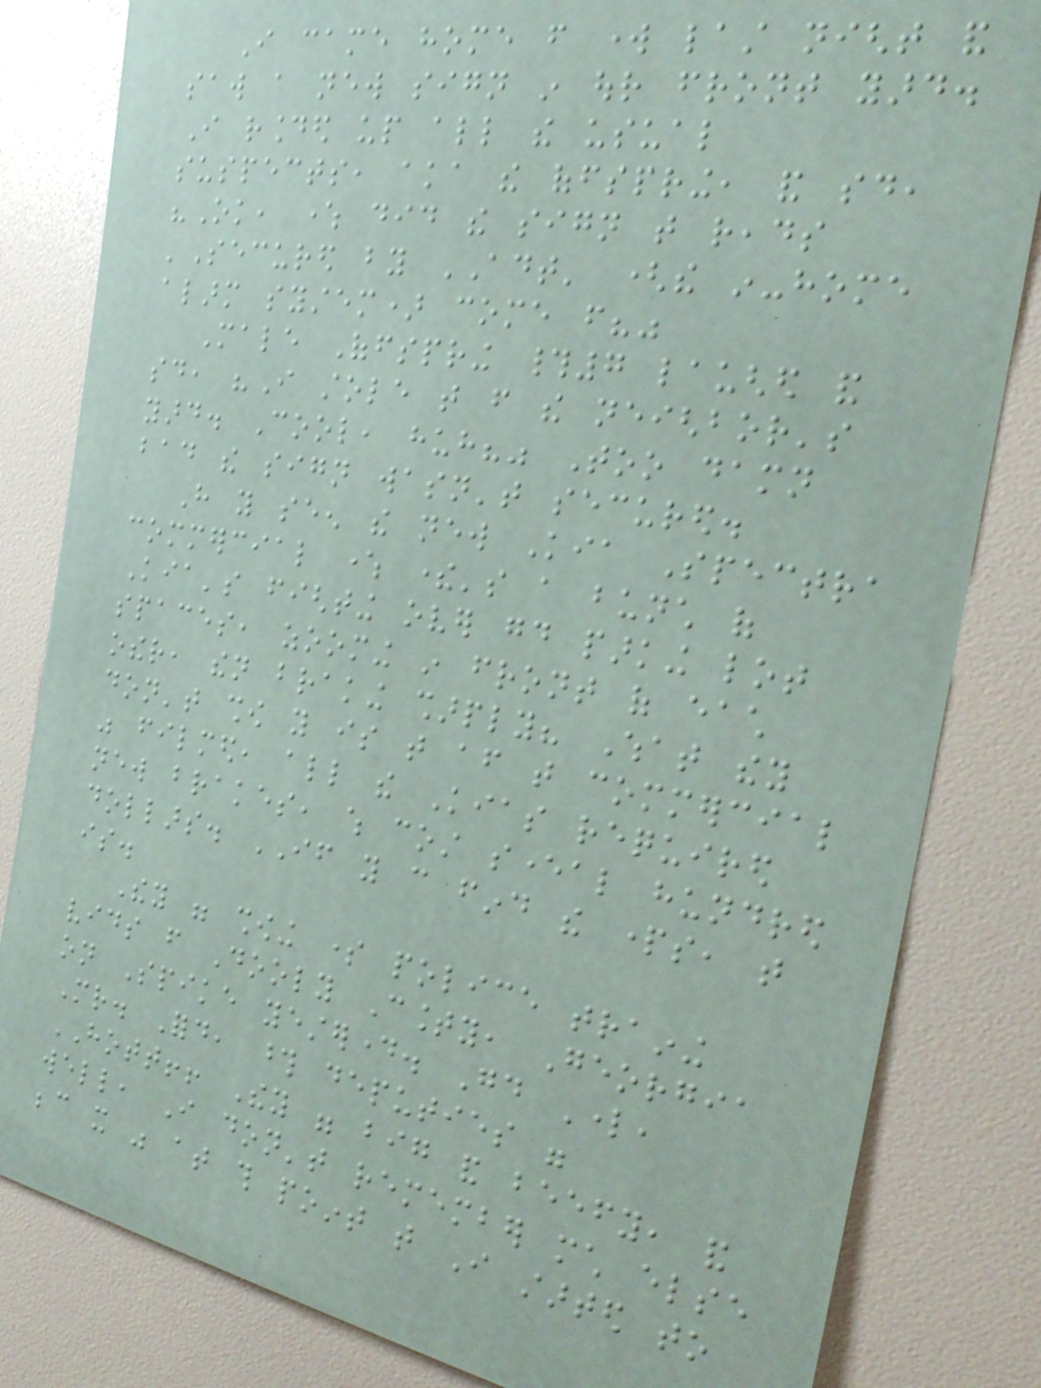I came home from work last night and
saw a new sign in our front yard.
I rounded up all the usual
suspects, aka the offspring, and said,
"Ok, where did the sign that reads
'Secured by ADT' (the in-home
alarm system) come from?"
Male Offspring #7 laughed and
said, "I stole that from the neighbor's
yard. Cool, huh?" Too damn
bad the sign wasn't secured.
Have you seen the new Kia Spectra
commercial where there's a bunch of
Kia's fighting over good parking lot
spaces, zooming in front of each
other, then braking sharply? What they
don't show you is that after that commercial
was filmed, all the Kias required
new brakes, which cost several hundred
dollars. IF you can find the parts, that
is.
They were showing some police training
vids from Dooly County, Georgia
on Spike yesterday. Good Lord,
Mr. Ford, those deputies were
HOTT!! They were big and beefy, and
well, I don't remember much else
because it was at this point that I started to
